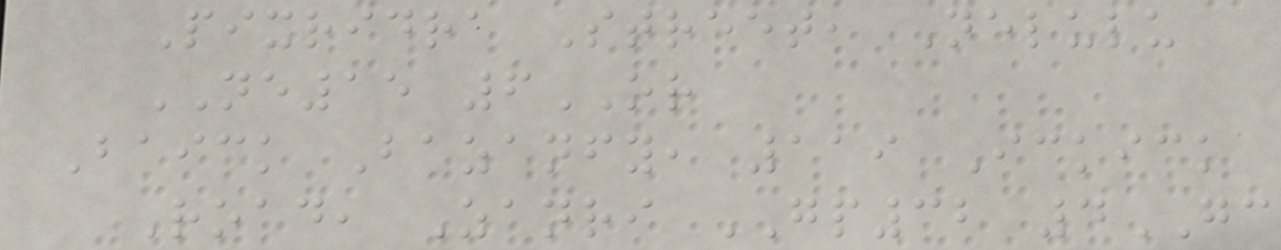Pixridra Street, Nelulu
NE15 6OR
Baick Bazanfy, 119 Ickick
Road, Zanri GP32 4GC
